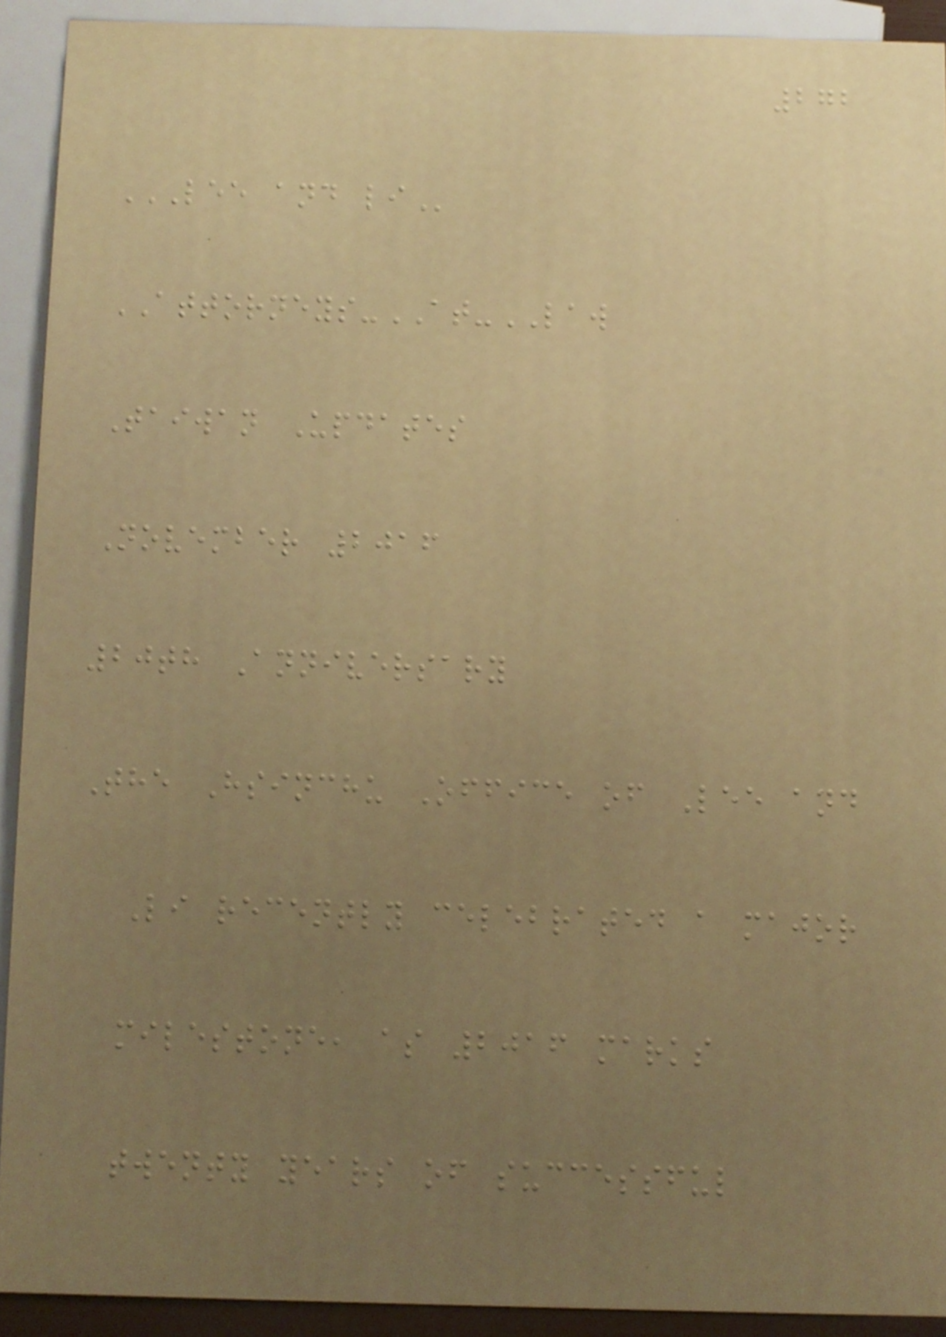272
LEE AND LI
ATTORNEYS-AT-LAW
Taiwan Updates
November 2016
20th Anniversary
The Hsinchu Office of Lee and
Li recently celebrated a major
milestone, as 2016 marks
twenty years of successful
